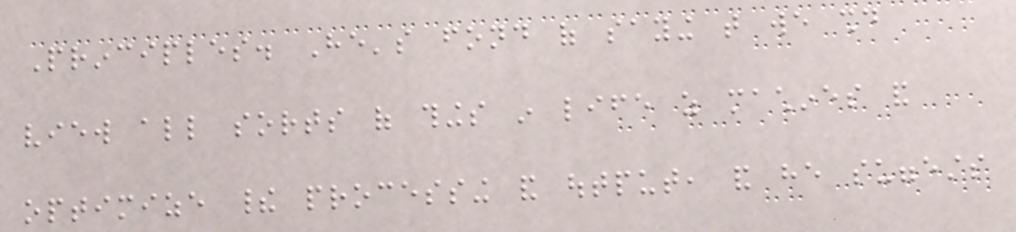Principles. He's fond of saying that we should
view all sorts of things in life as machines and
optimize their processing and output, and he suggests
